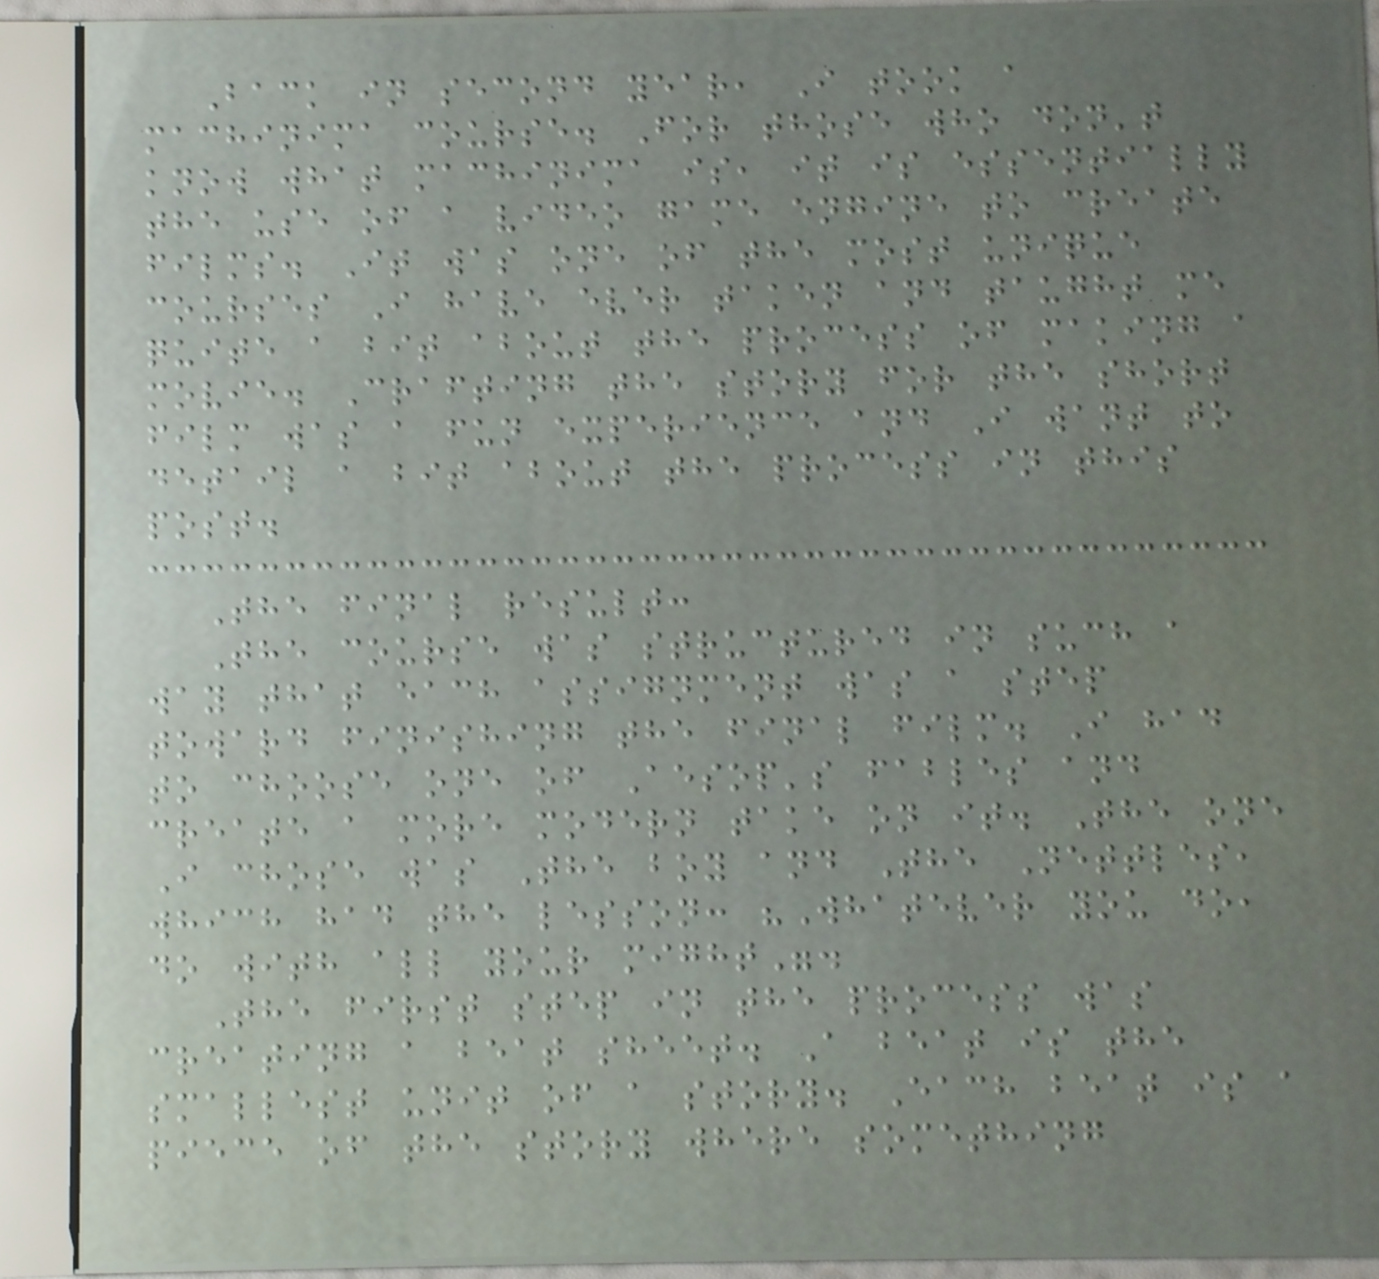Back in second year, I took a
machinima course. For those who don't
know what machinima is, it is essentially
the use of a video game engine to create
films. It was one of the most unique
courses I have ever taken and taught me
quite a bit about the process of making a
movie. Crafting the story for the short
film was a fun experience and I want to
detail a bit about the process in this
post.
The final result:
The course was structured in such a
way that each assignment was a step
toward finishing the final film. I had
to choose one of Aesop's fables and
create a more modern take on it. The one
I chose was The boy and The Nettles,
which had the lesson: "Whatever you do,
do with all your might".
The first step in the process was
creating a beat sheet. A beat is the
smallest unit of a story. Each beat is a
piece of the story where something
